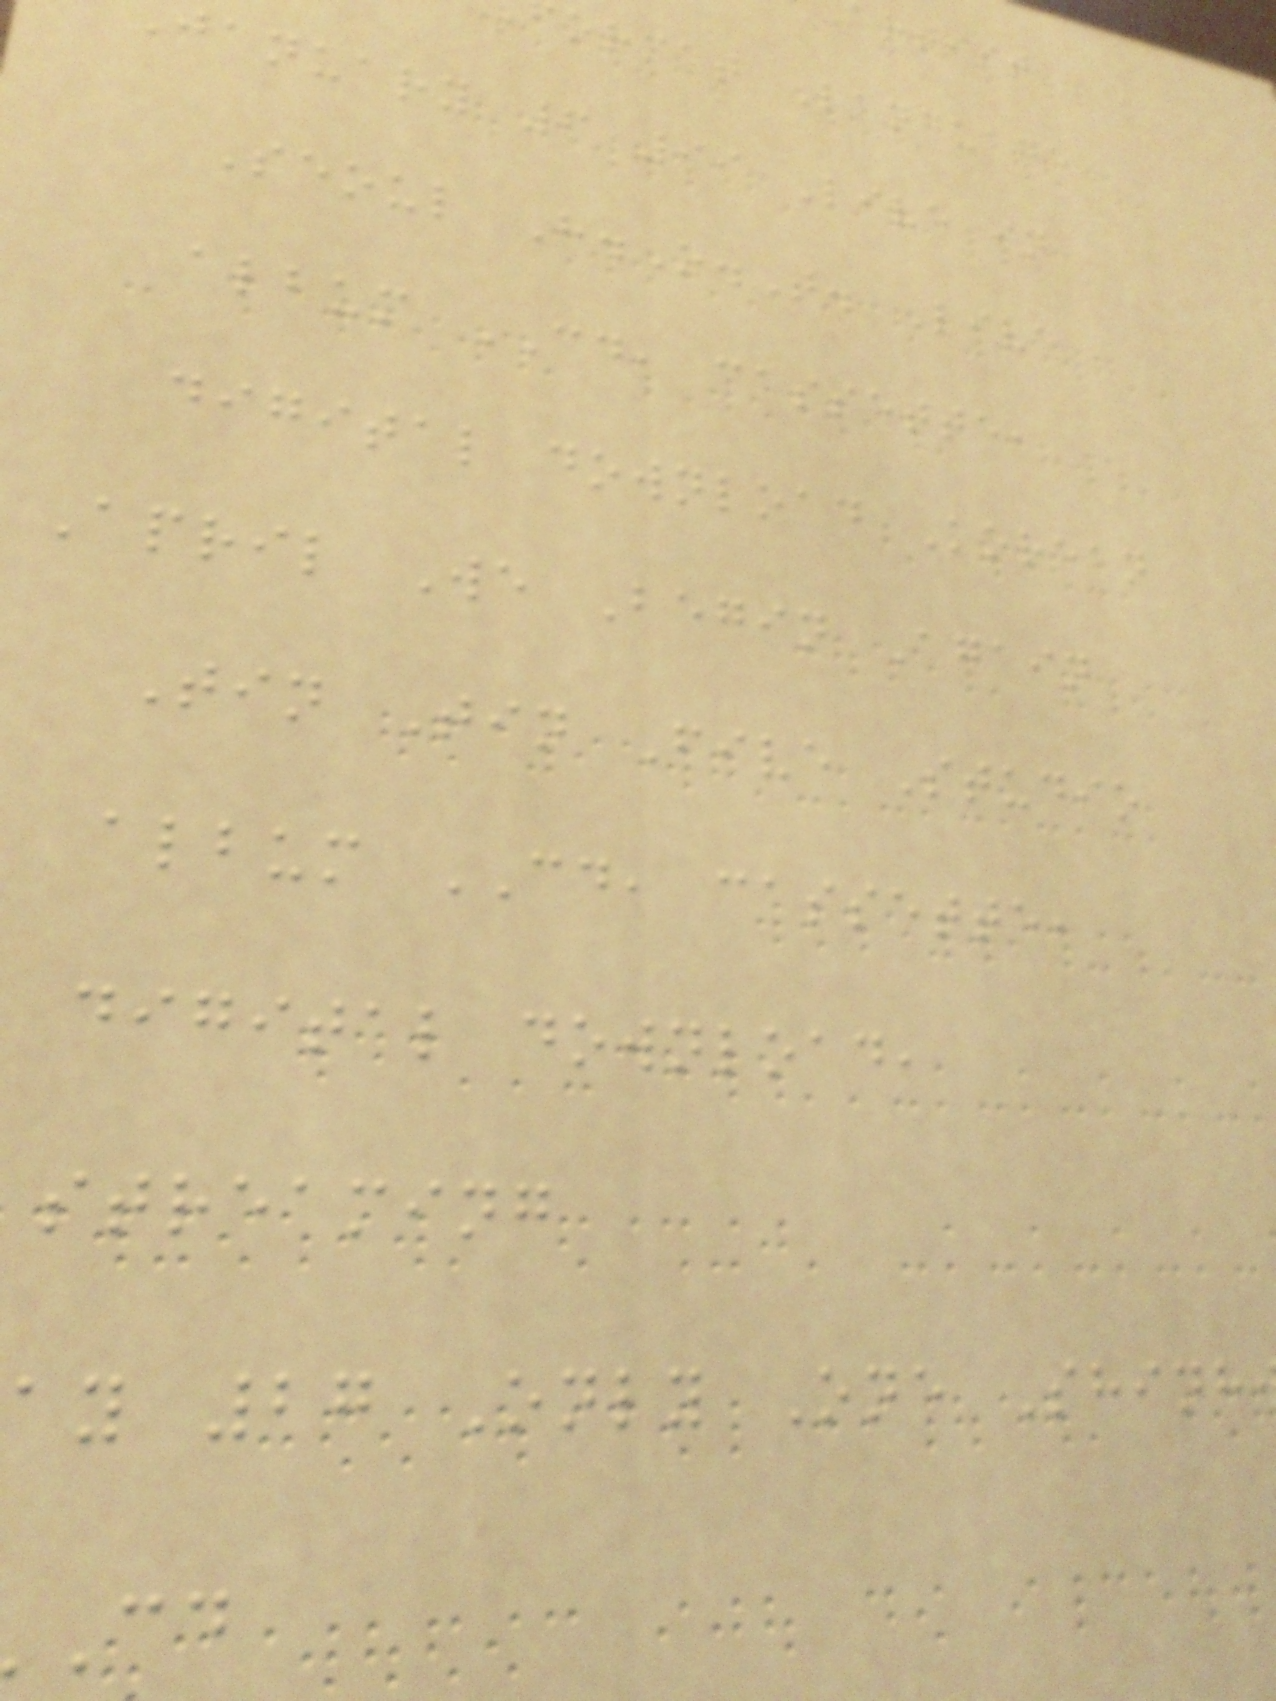artist
ormat Language
january 6 99 Live in
Seoul H.O.T. Live
album CD, cassette,
digital download Korean
April We Begin Again
Tin Tin Five Studio
album CD, cassette,
digital download,
streaming
ay 27 Only One Shinh
